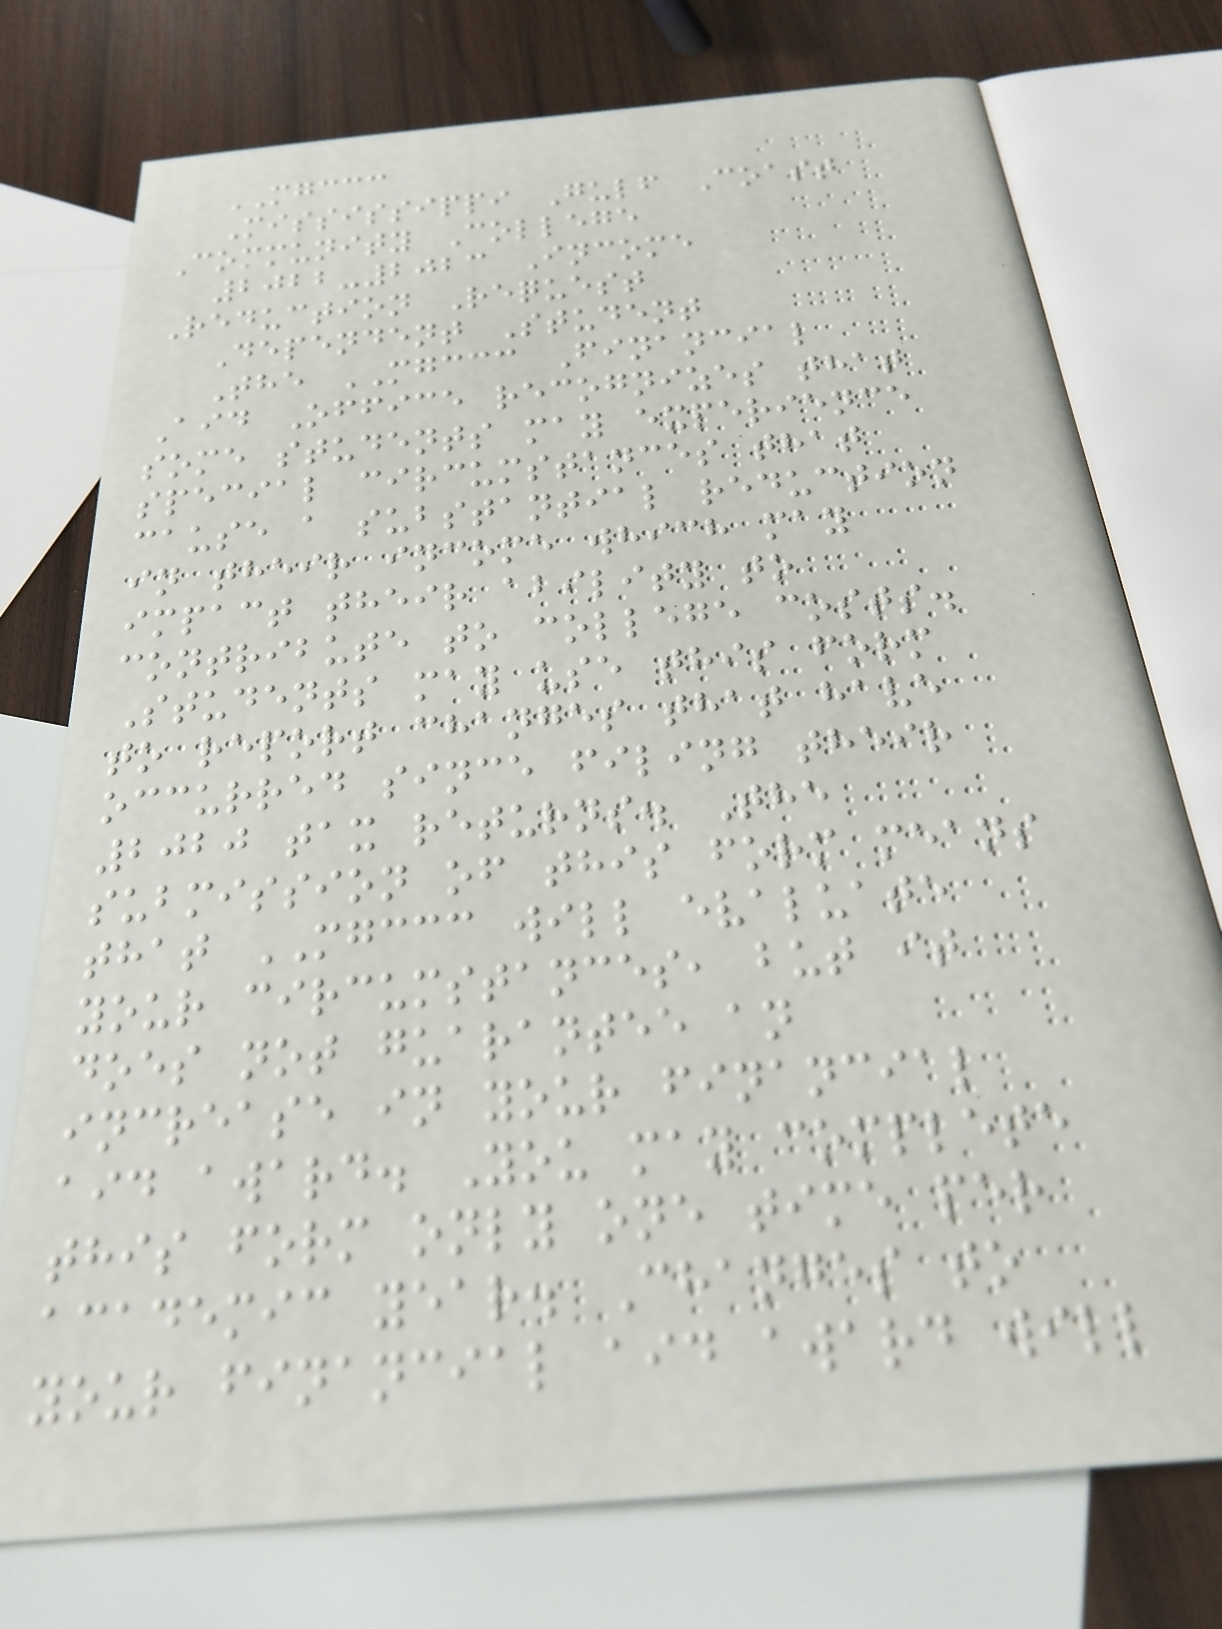MGCCC
Mississippi Gulf Coast
Community College
2022-2023 Income
Reduction Request
Dependent Student
The MGCCC Financial
Aid Office recognizes that
some students may experience
special circumstances that
cause a substantial reduction
in their income which may
impact their ability to
contribute to college costs.
Students may use this form
to report changes that have
occurred since filing their
2020 tax returns. The
submission of this form means
that MGCCC will evaluate
your circumstances, but it
does not guarantee an
increase in your financial
aid award. You may complete
this form only one time per
academic year. Changes to
your financial aid award will
